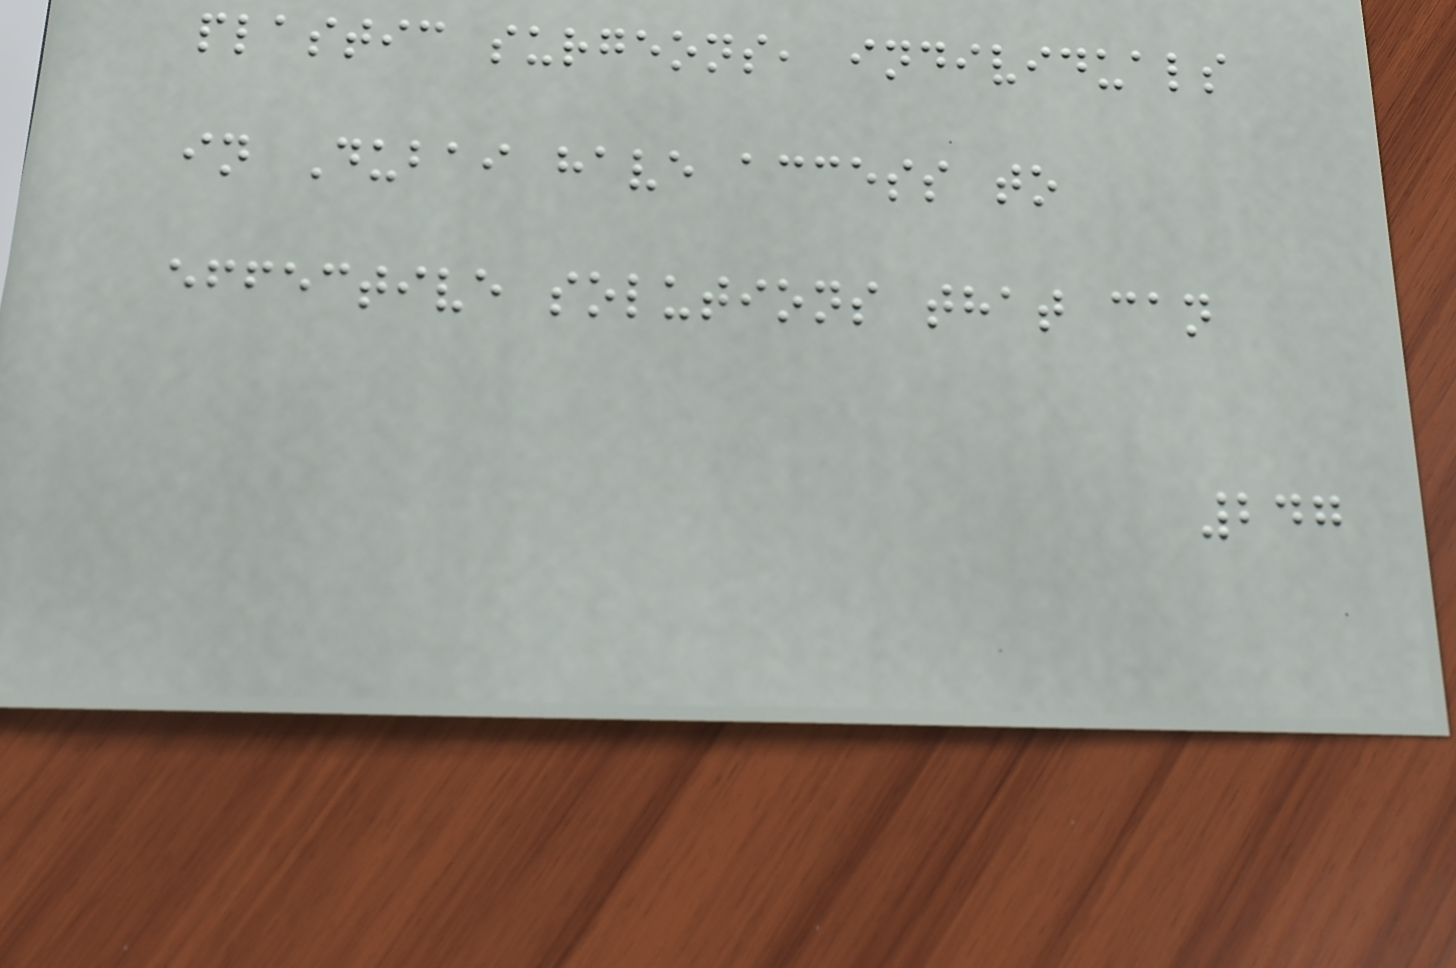plastic surgeons, individuals
in Dubai have access to
effective solutions that can
247
